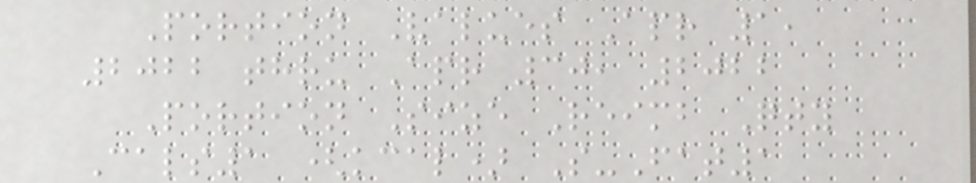Portion Values Apr 1,
2022 thru Apr 30, 2022
Portion Size Reimb Qty
Cals1 (kcal) S-Fat1
